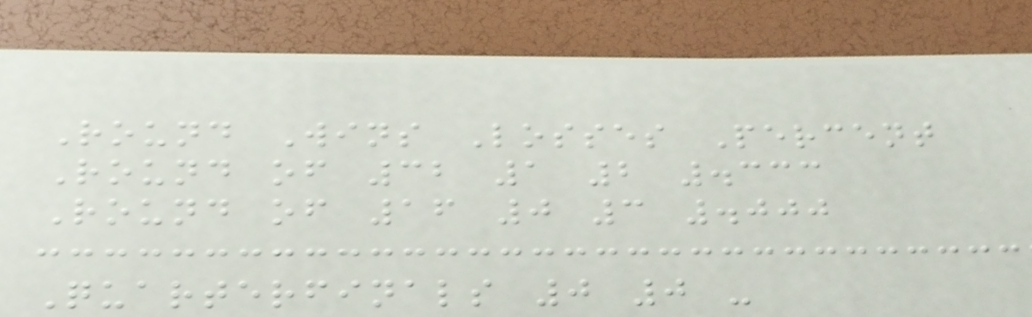Round Wins Losses Percent
Round of 32 1 2 .333
Round of 16 0 3 .000
Quarterfinals 0 0 -
